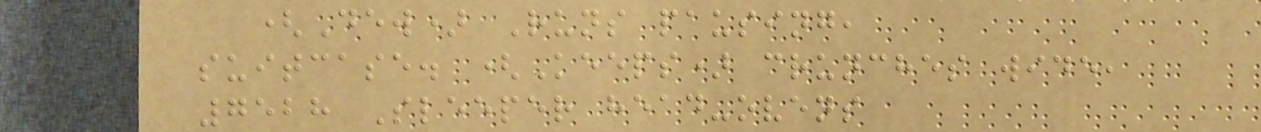(Dew) Runs pausing,
suitcase. (Keeps) crunches wide,
7528 Sleeper head-ovens
